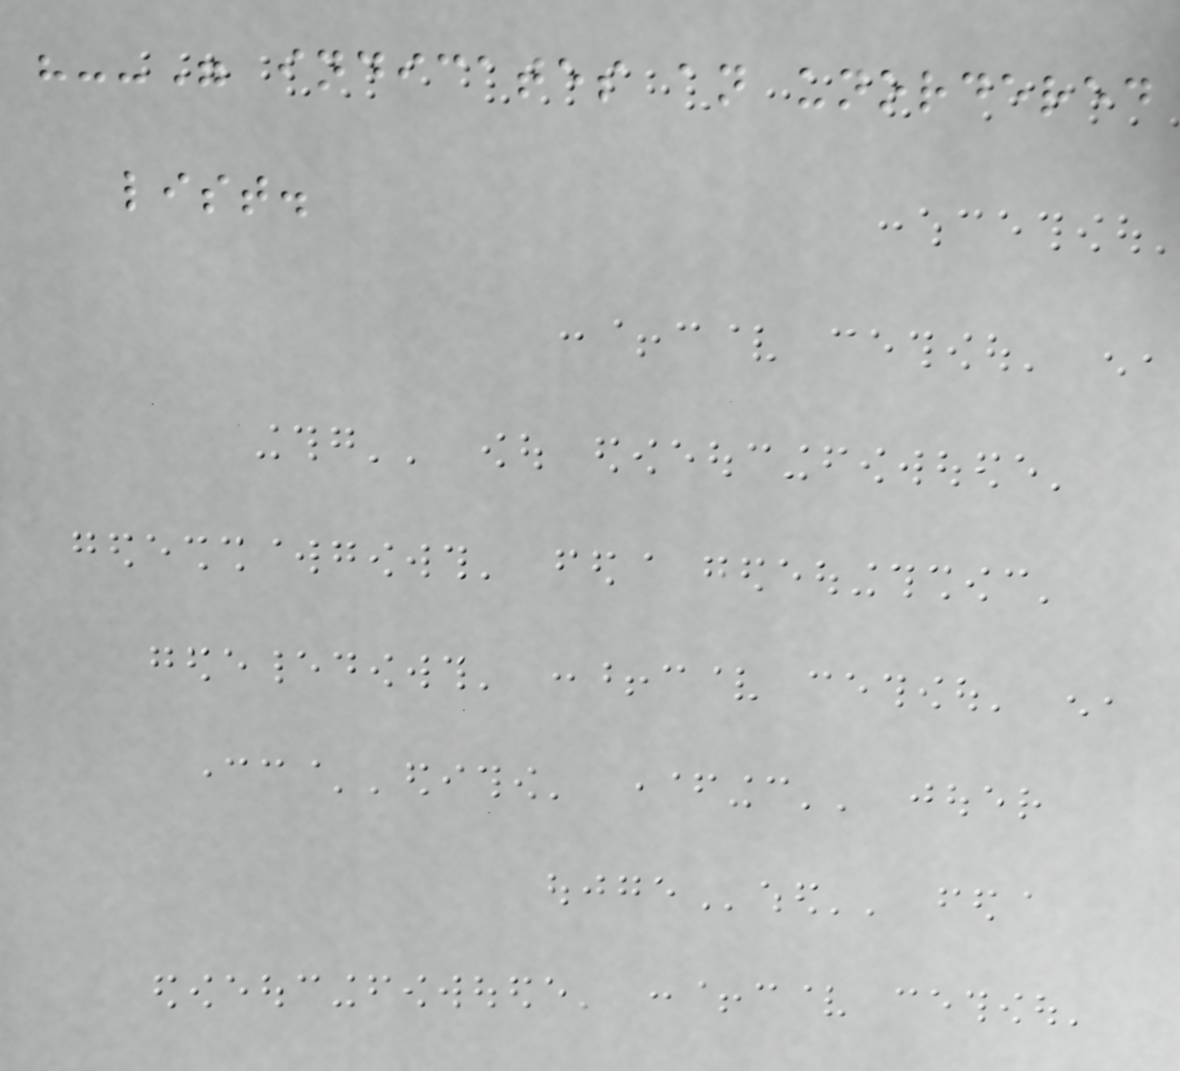"--" indicates an unordered
list.
